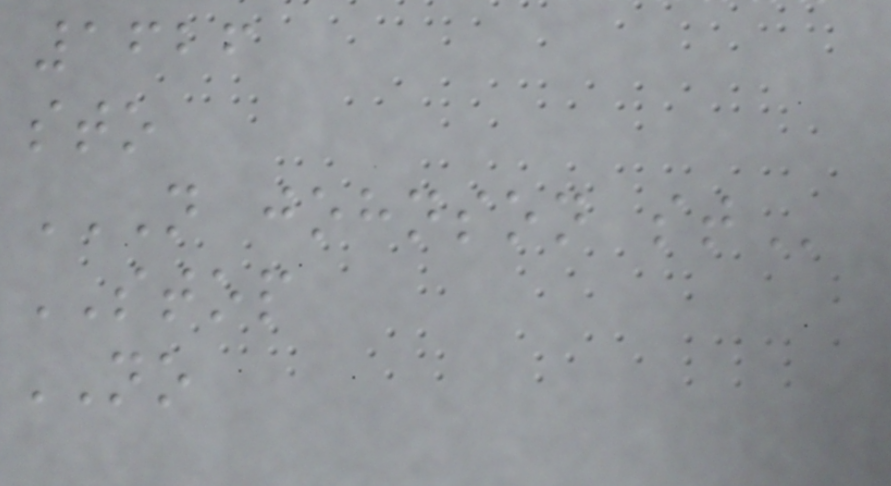1626
sto
N JOHNSON ST
STOP
NO
